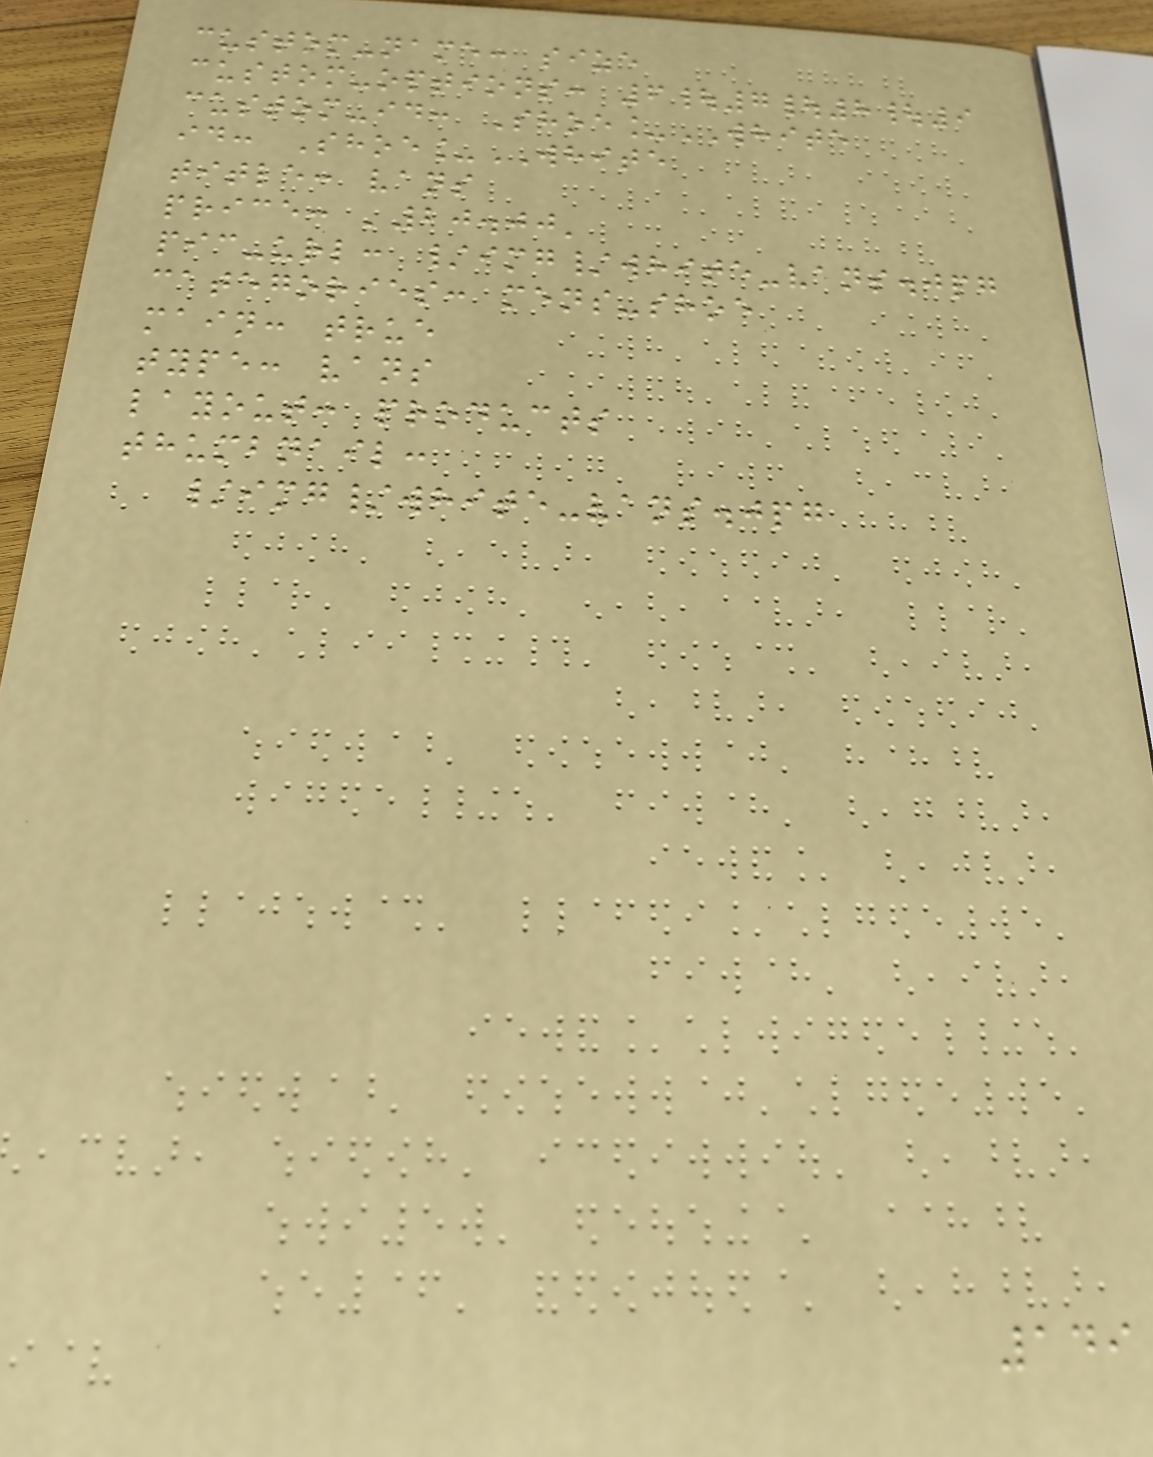custom-name: size
custom-options: 6|7|8|9
custom-id: Shoe_WHITE
id: Shoe_WHITE
title: vans
price: '20.00'
pic-url: /img/white-vans.jpg
categories: mens-shoe
main: true
type: vans
layout: products
thumbnail:
/img/white-vans.jpg
149
